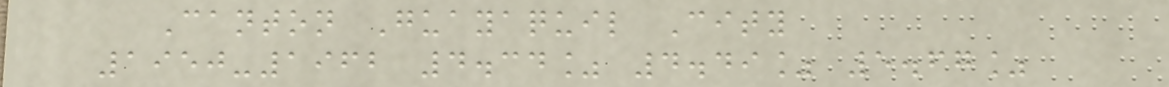Canton Guayaquil City
1950-1962 4.34% 4.49% 5.67%
